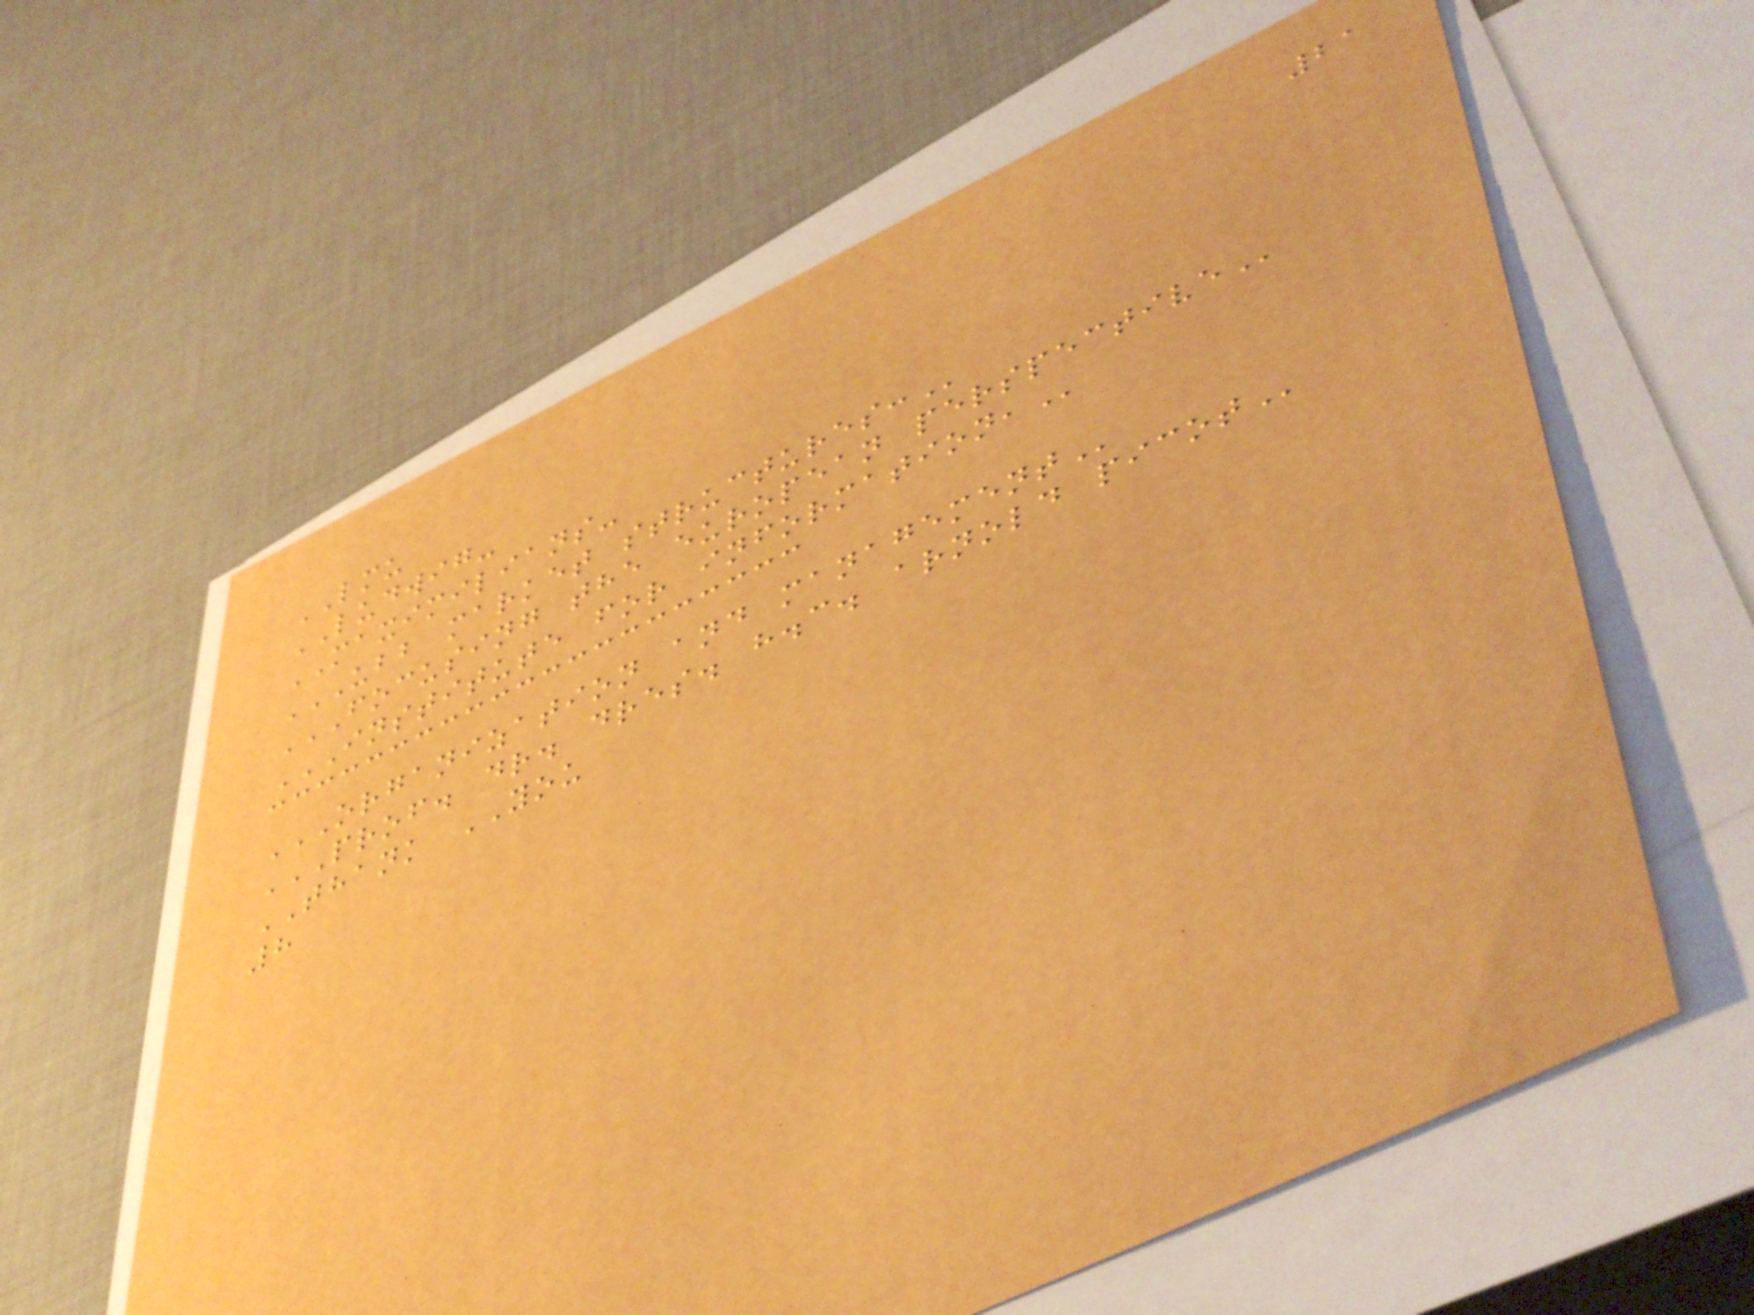21
LMU
LUDWIG-
MAXIMILIANS-
UBB MARKET STRUCTURES:
FOCUSING THE EUROPEAN PERSPECTIVE
INSTITUTE FOR INFORMATION,
ORGANIZATION AND MANAGEMENT
PROF. DR. DRES. H.C. ARNOLD PICOT
THANK YOU
8
